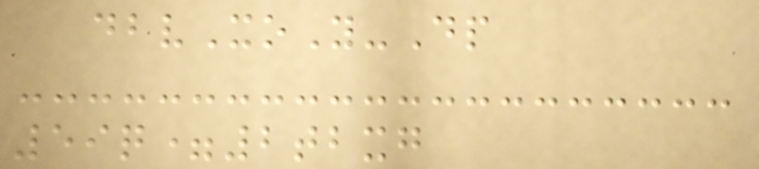dbvXoY-Dp
59q=2tbxg
